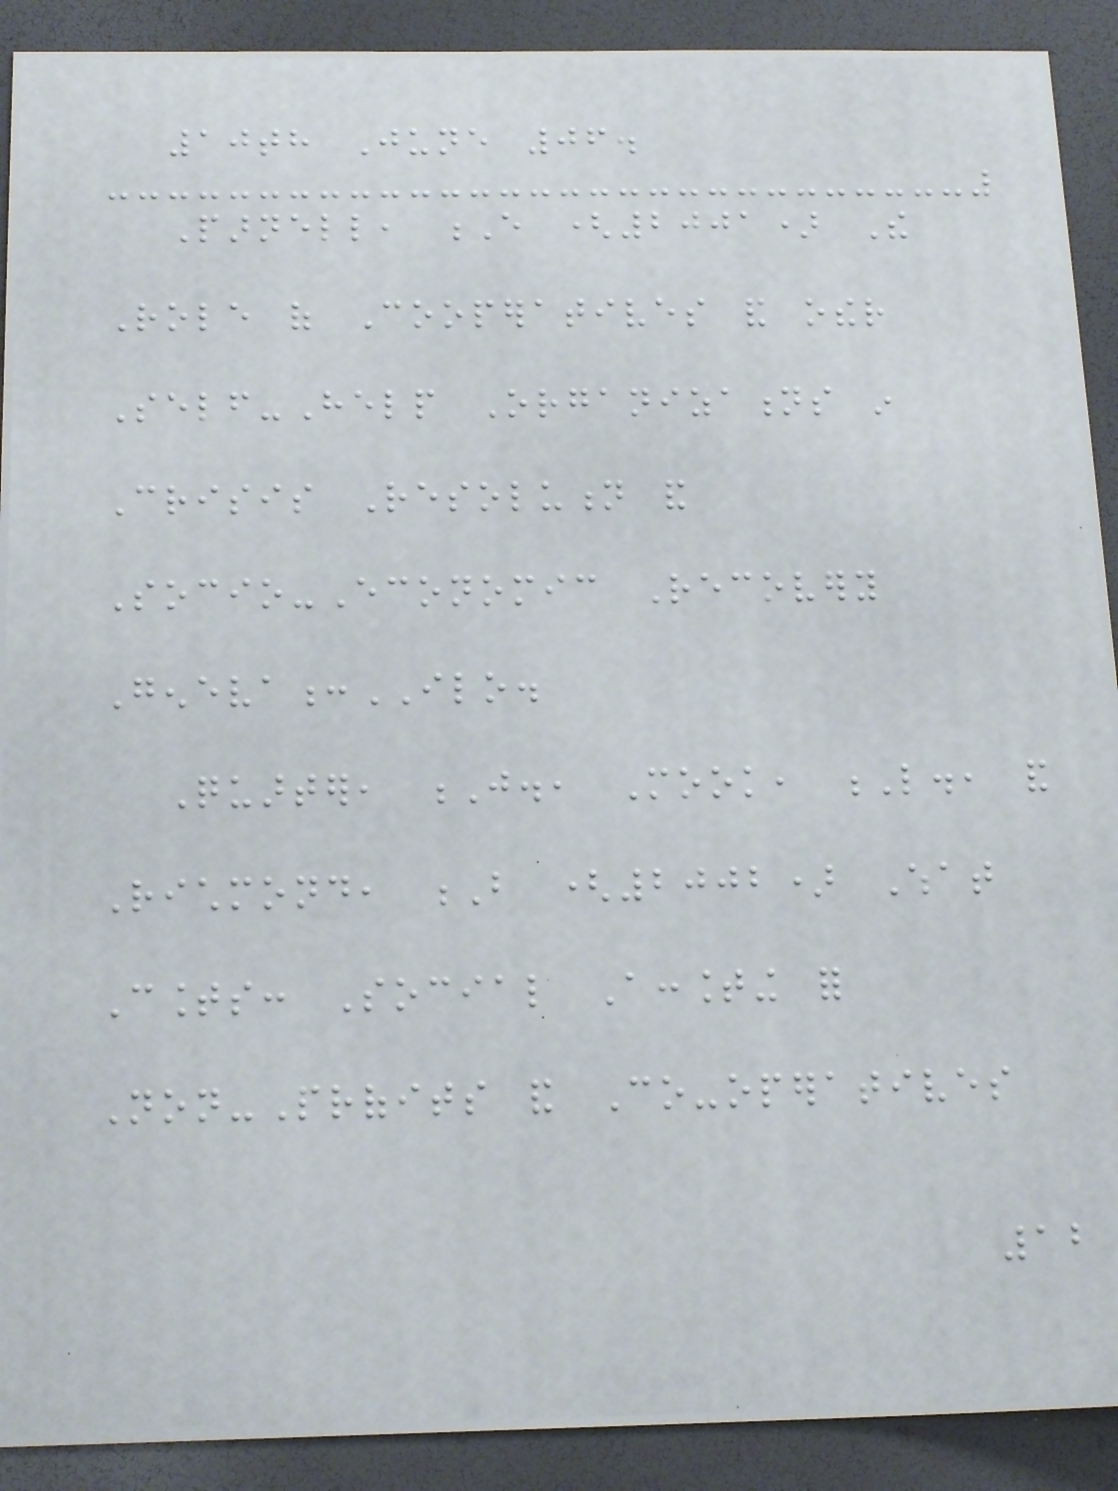10th June 06.
Parnell, E (2001) The
Role of Cooperatives and other
Self-Help Organizations in
Crisis Resolution and
Socio-Economic Recovery
Geneva:ILO.
Quarter, J., Mook, L., and
Richmond, B (2002) What
Counts: Social Accounting for
Non-Profits and Co-operatives
12
